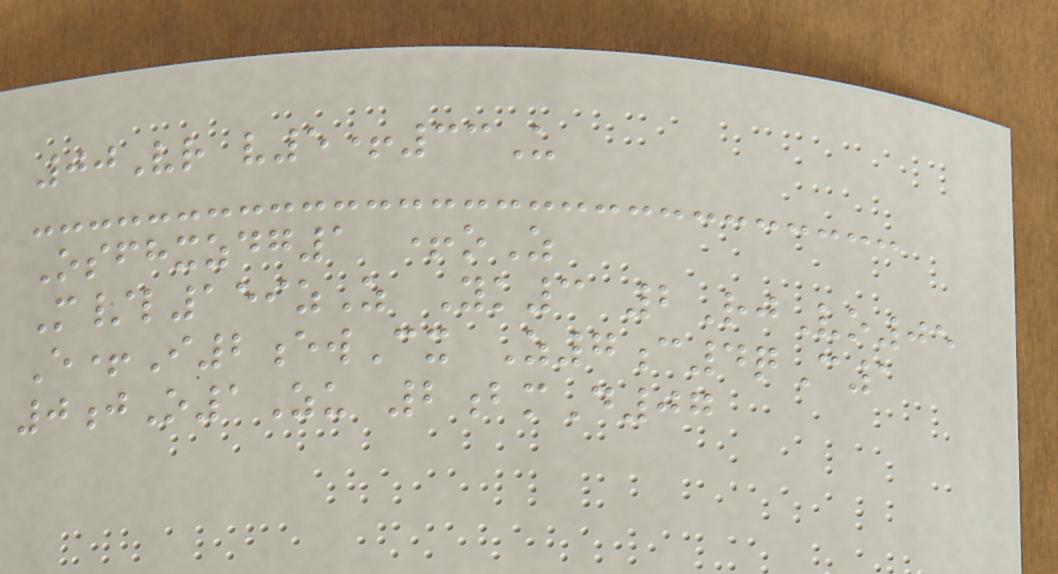00Vr v5+33U
Osfhxzdg1 +oZ
M/l159zZ Yk3 2RjVo05
E+I2ewCx Z7c4qC1
0jO1Zu 2bmD07
